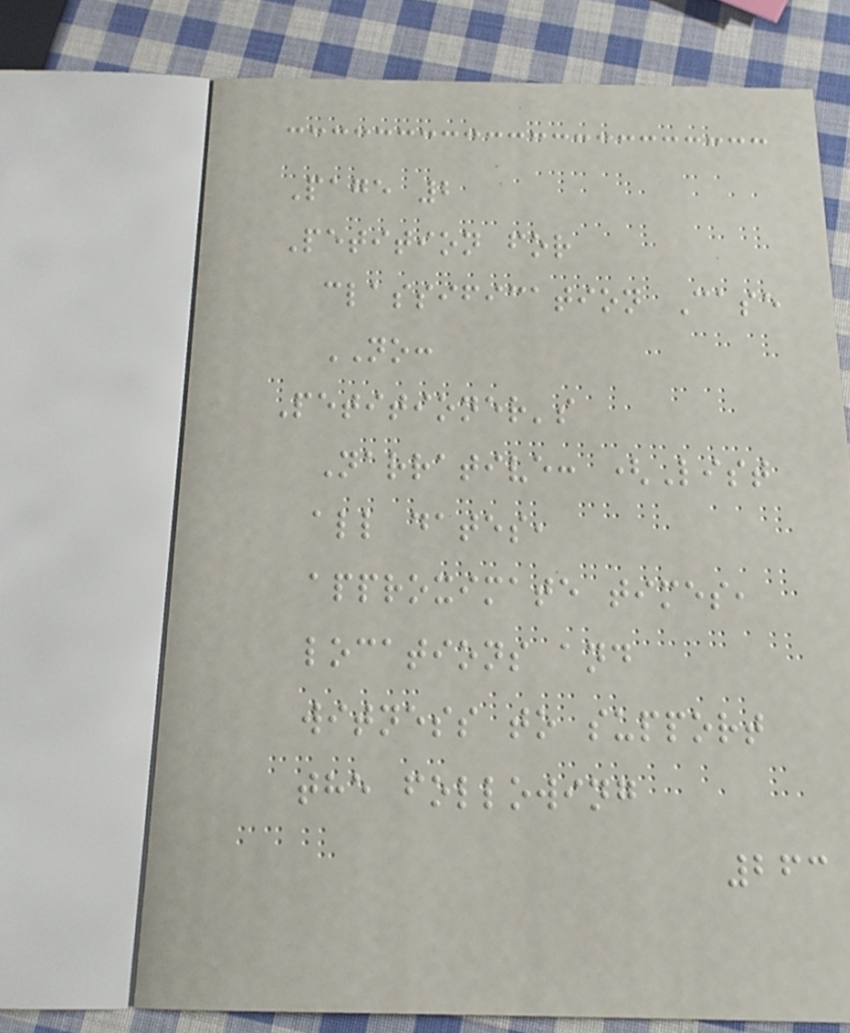Page 2
Petition for
classification Case
NO:
Petitioner's
Narrative: (List
all dates,
approximate times,
locations and
witness to support
the following
263
